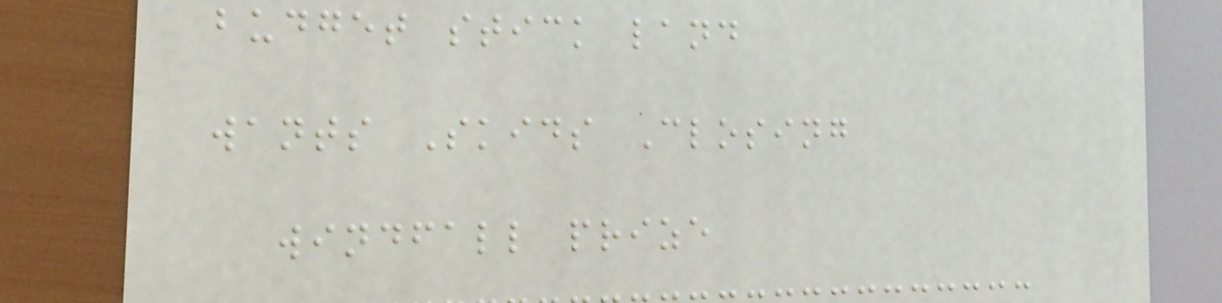budget stick land
wants Skids Closing
windfall prize
